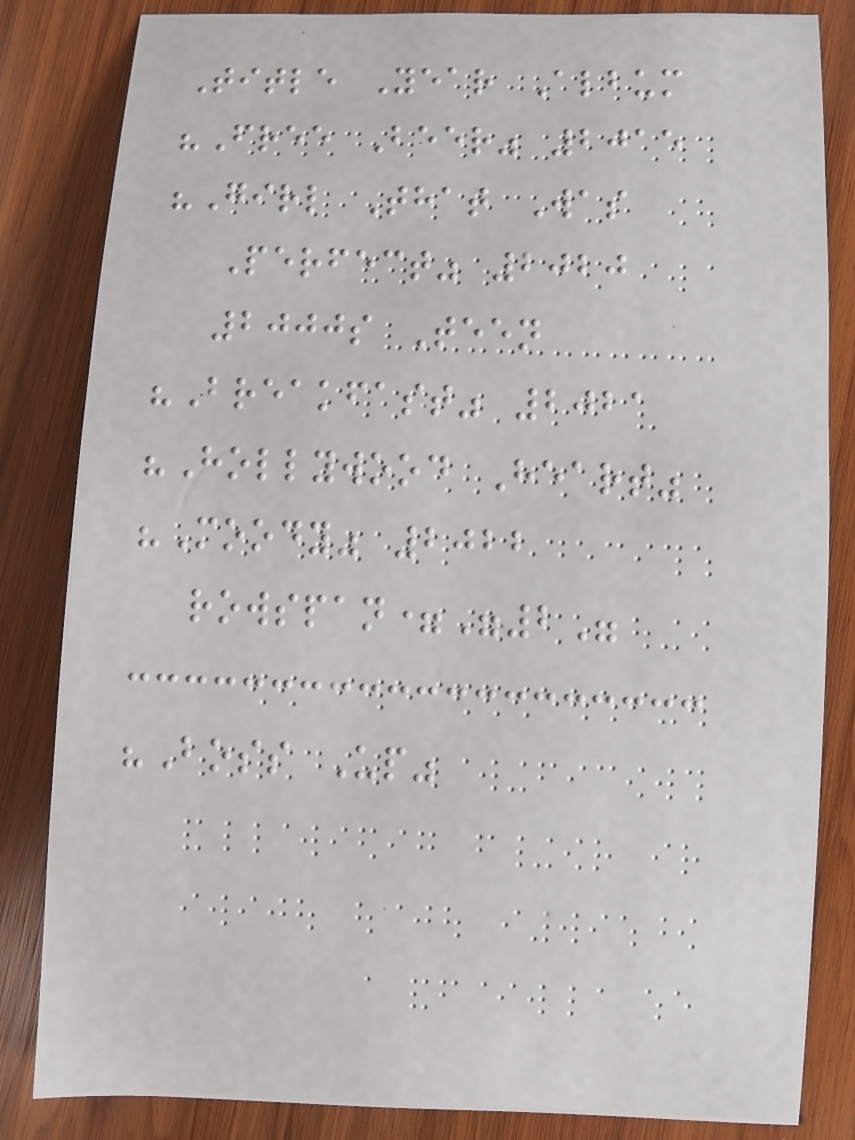Title Year Album
"Free Beer" 2015
"Girl That Was
Perfect" 2020
2000s Teen
"Breakfast" 2021
"Hollywood Heart"
"Moody" 2022
rowspan="2"
"Boss Up"
